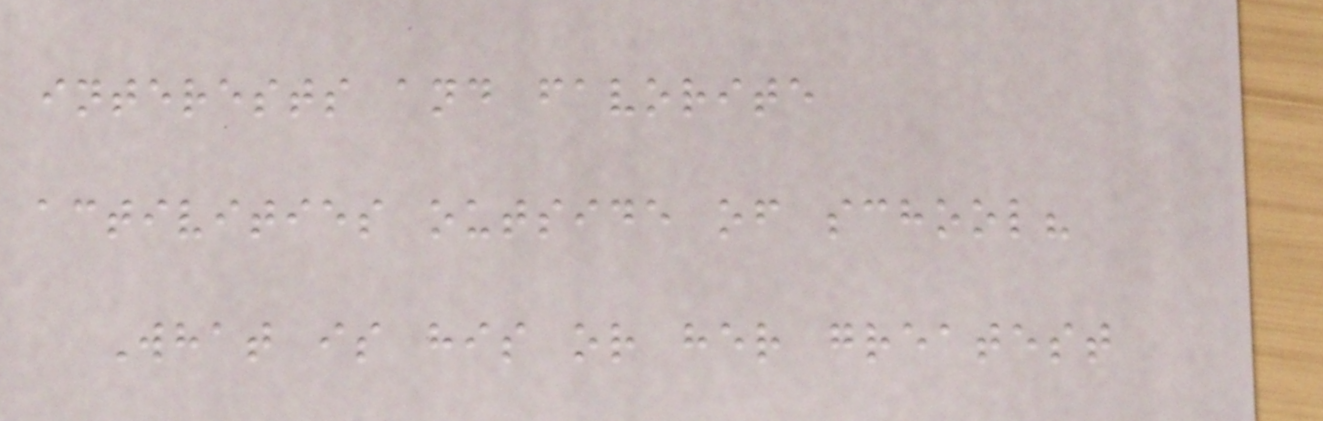interests and favorite
activities outside of school?
What is his or her greatest
